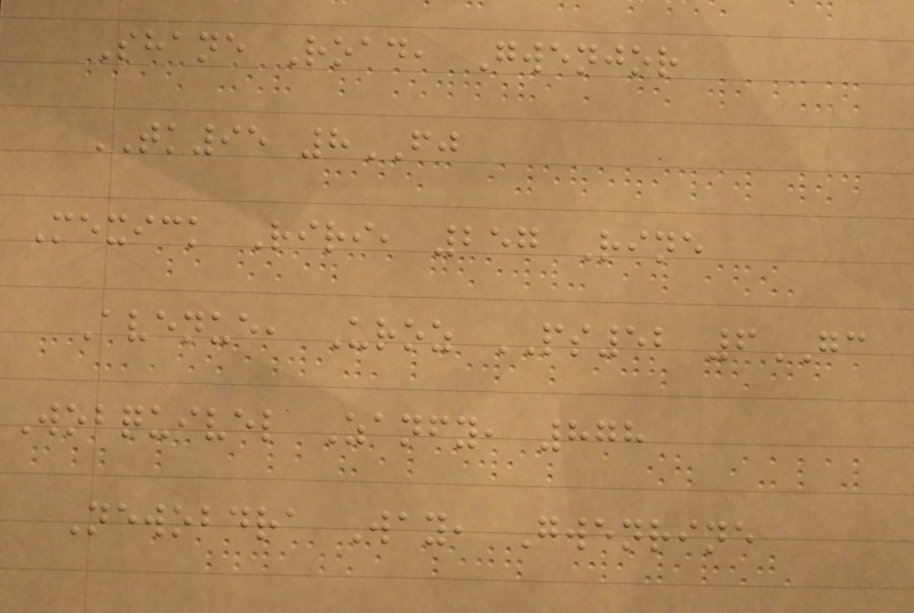Shane Road, Gwenjor
TK95 8FJ
Mexick Riri, 257 Rine
Avenue, Uroz PS52 6GC
Wobquivel Zanfy, 878
Newobdra Way, Gwenrine
